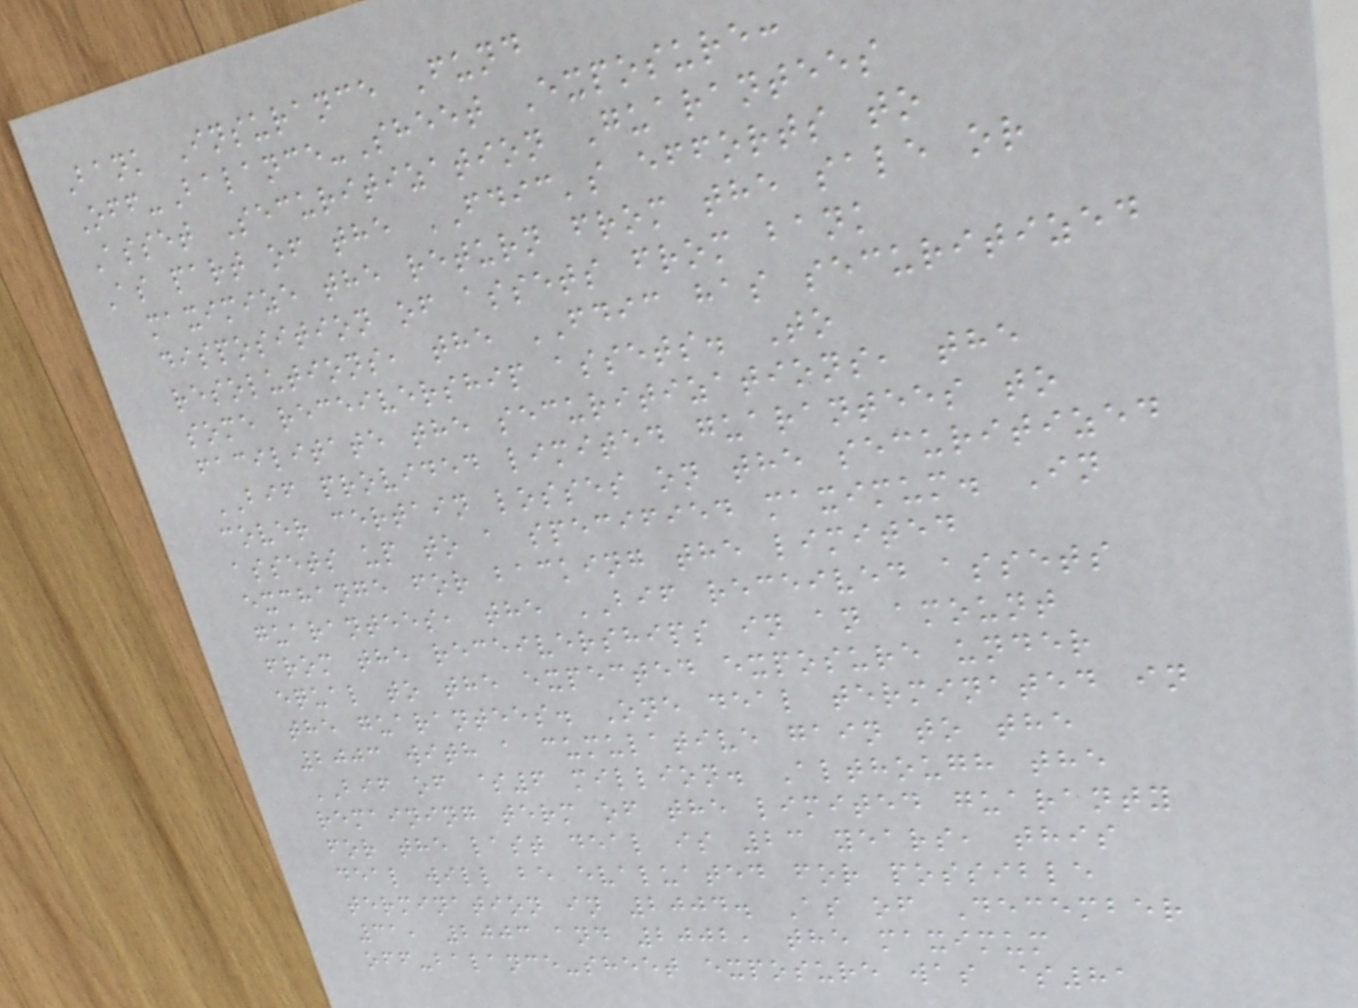Bank Insurance Fund
Off-Balance-Sheet Exposure:
Asset Securitization Guarantees
As part of the FDIC's efforts to
maximize the return from the sale or
disposition of assets from bank
resolutions, the FDIC has securitized
some receivership assets. To
facilitate the securitizations, the
BIF provided limited guarantees to
cover certain losses on the securitized
assets up to a specified maximum. In
exchange for backing the limited
guarantees, the BIF received assets
from the receiverships in an amount
equal to the expected exposure under
the guarantees. One deal terminated in
2003 with a cumulative gain to the
BIF of $6 million. Although the
remaining term of the limited guaranty
for the last deal is 23 years, this
deal will be evaluated for possible
termination in 2004. As of December
31, 2003 and 2002, the maximum
off-balance-sheet exposure was $81
